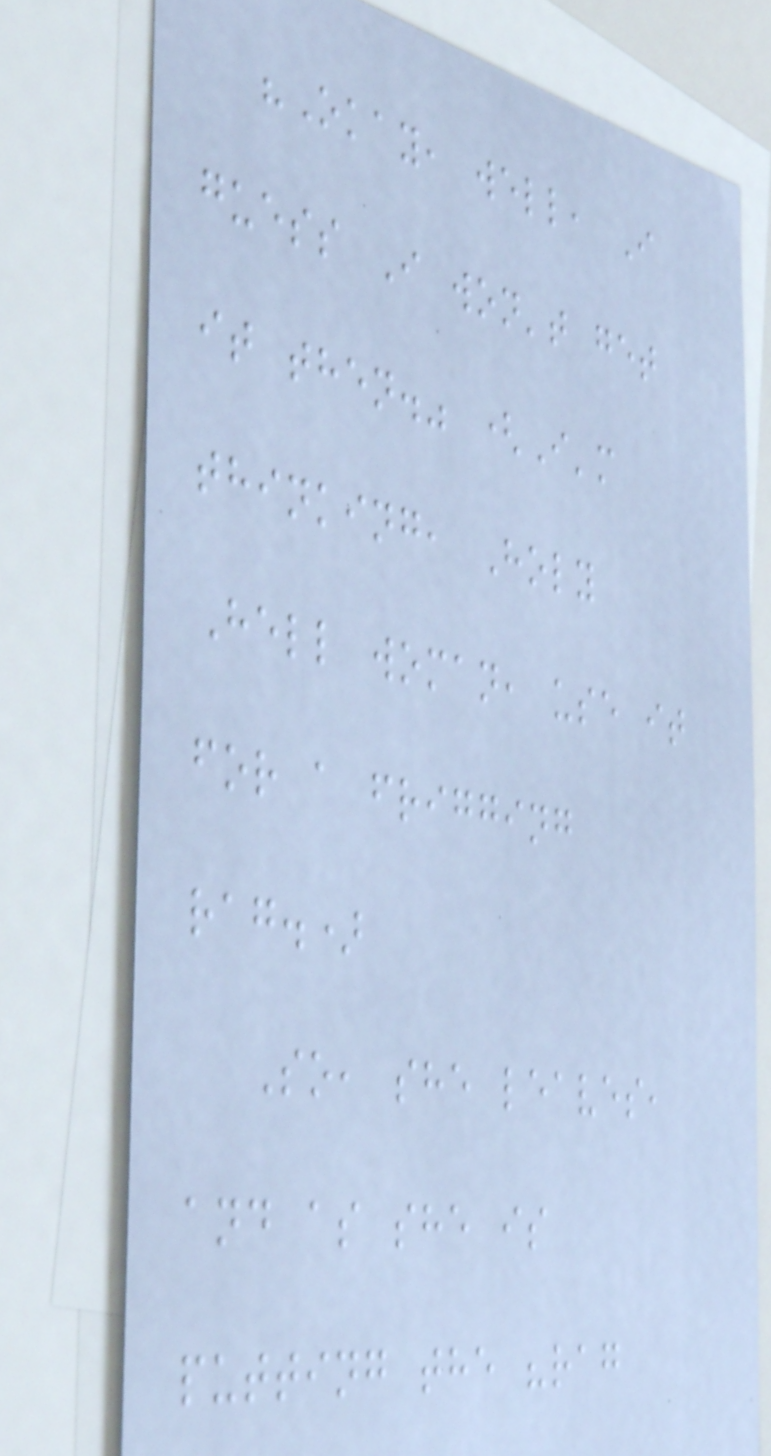"Okay, well, I
guess I won't get
it then." (I'm
thinking, Holy
Hell woman, use it
for a frigging
rag.)
So, she leaves,
and as she is
putting the "rag
